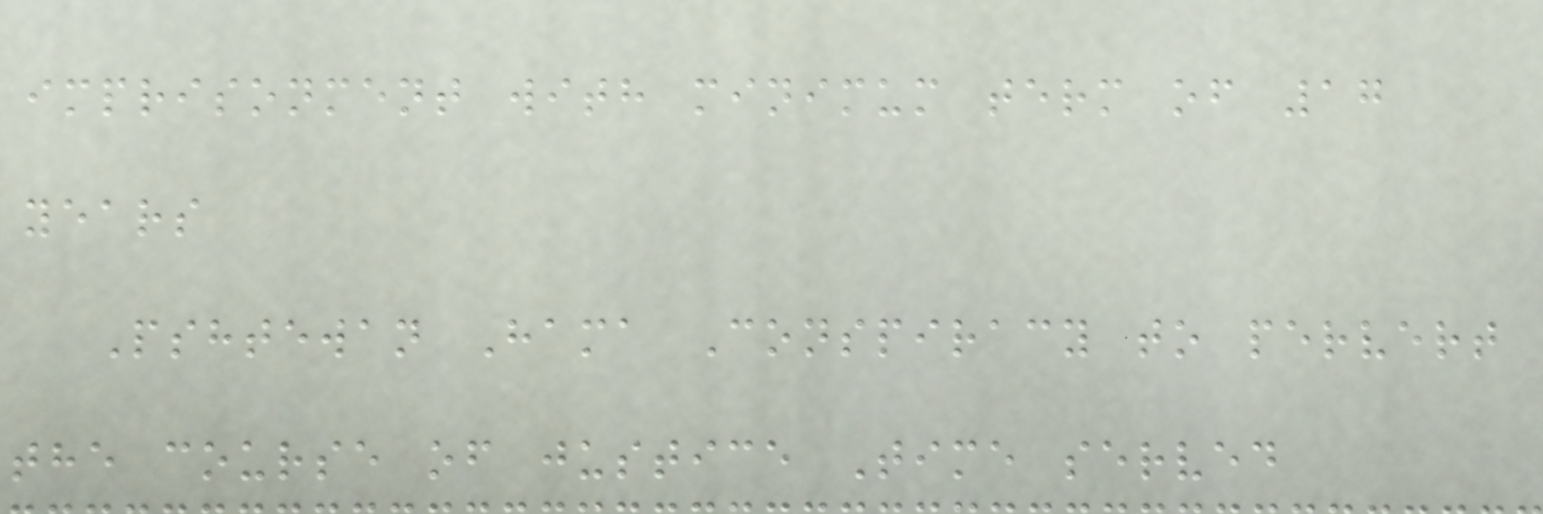imprisonment with minimum term of 17
years
Pshtewan Hama Conspiracy to pervert
the course of justice Time served
